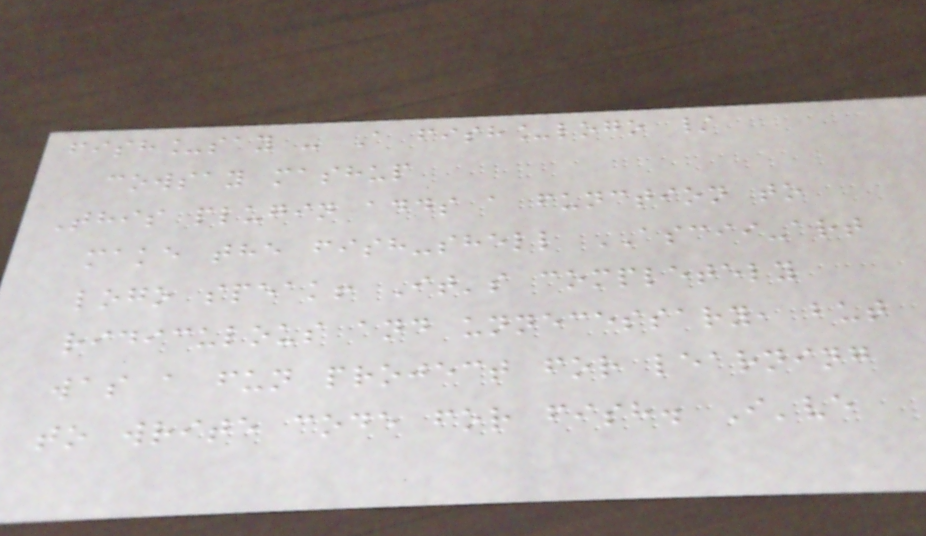fish_say - A fish_logo /
cowsay mashup
This plugin adds a function to
make the fish-shell ASCII-art
logo speak! It's completely
ridiculous and unnecessary, but
was a fun project for learning
to write code for fish. I've
